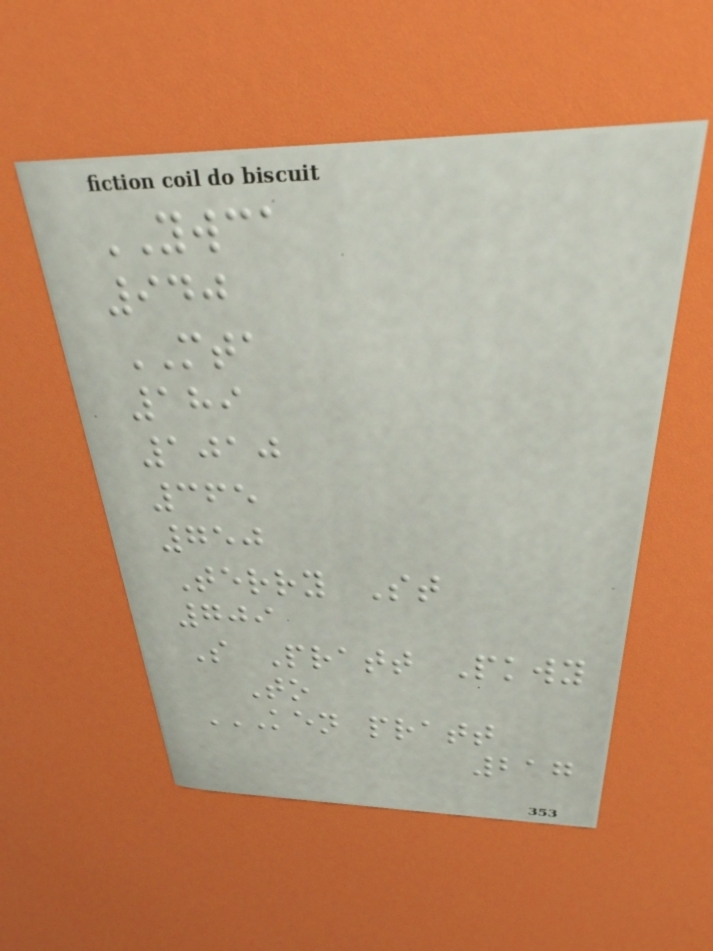YWCA
940
MTA
189
1010
365
750
Terry St
709
S Pratt Pkwy
To
KEN PRATT
217
